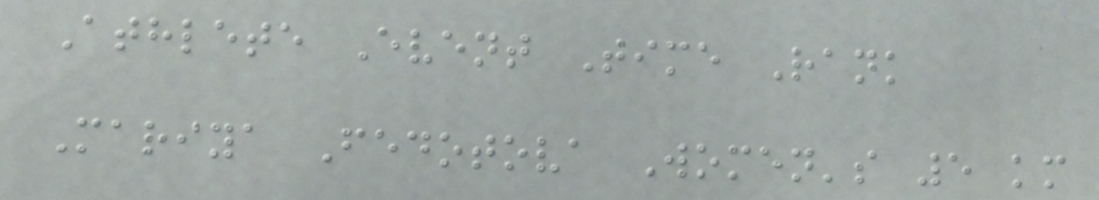Athlete Event Time Rank
Mariya Fedotova Women's 5 km
